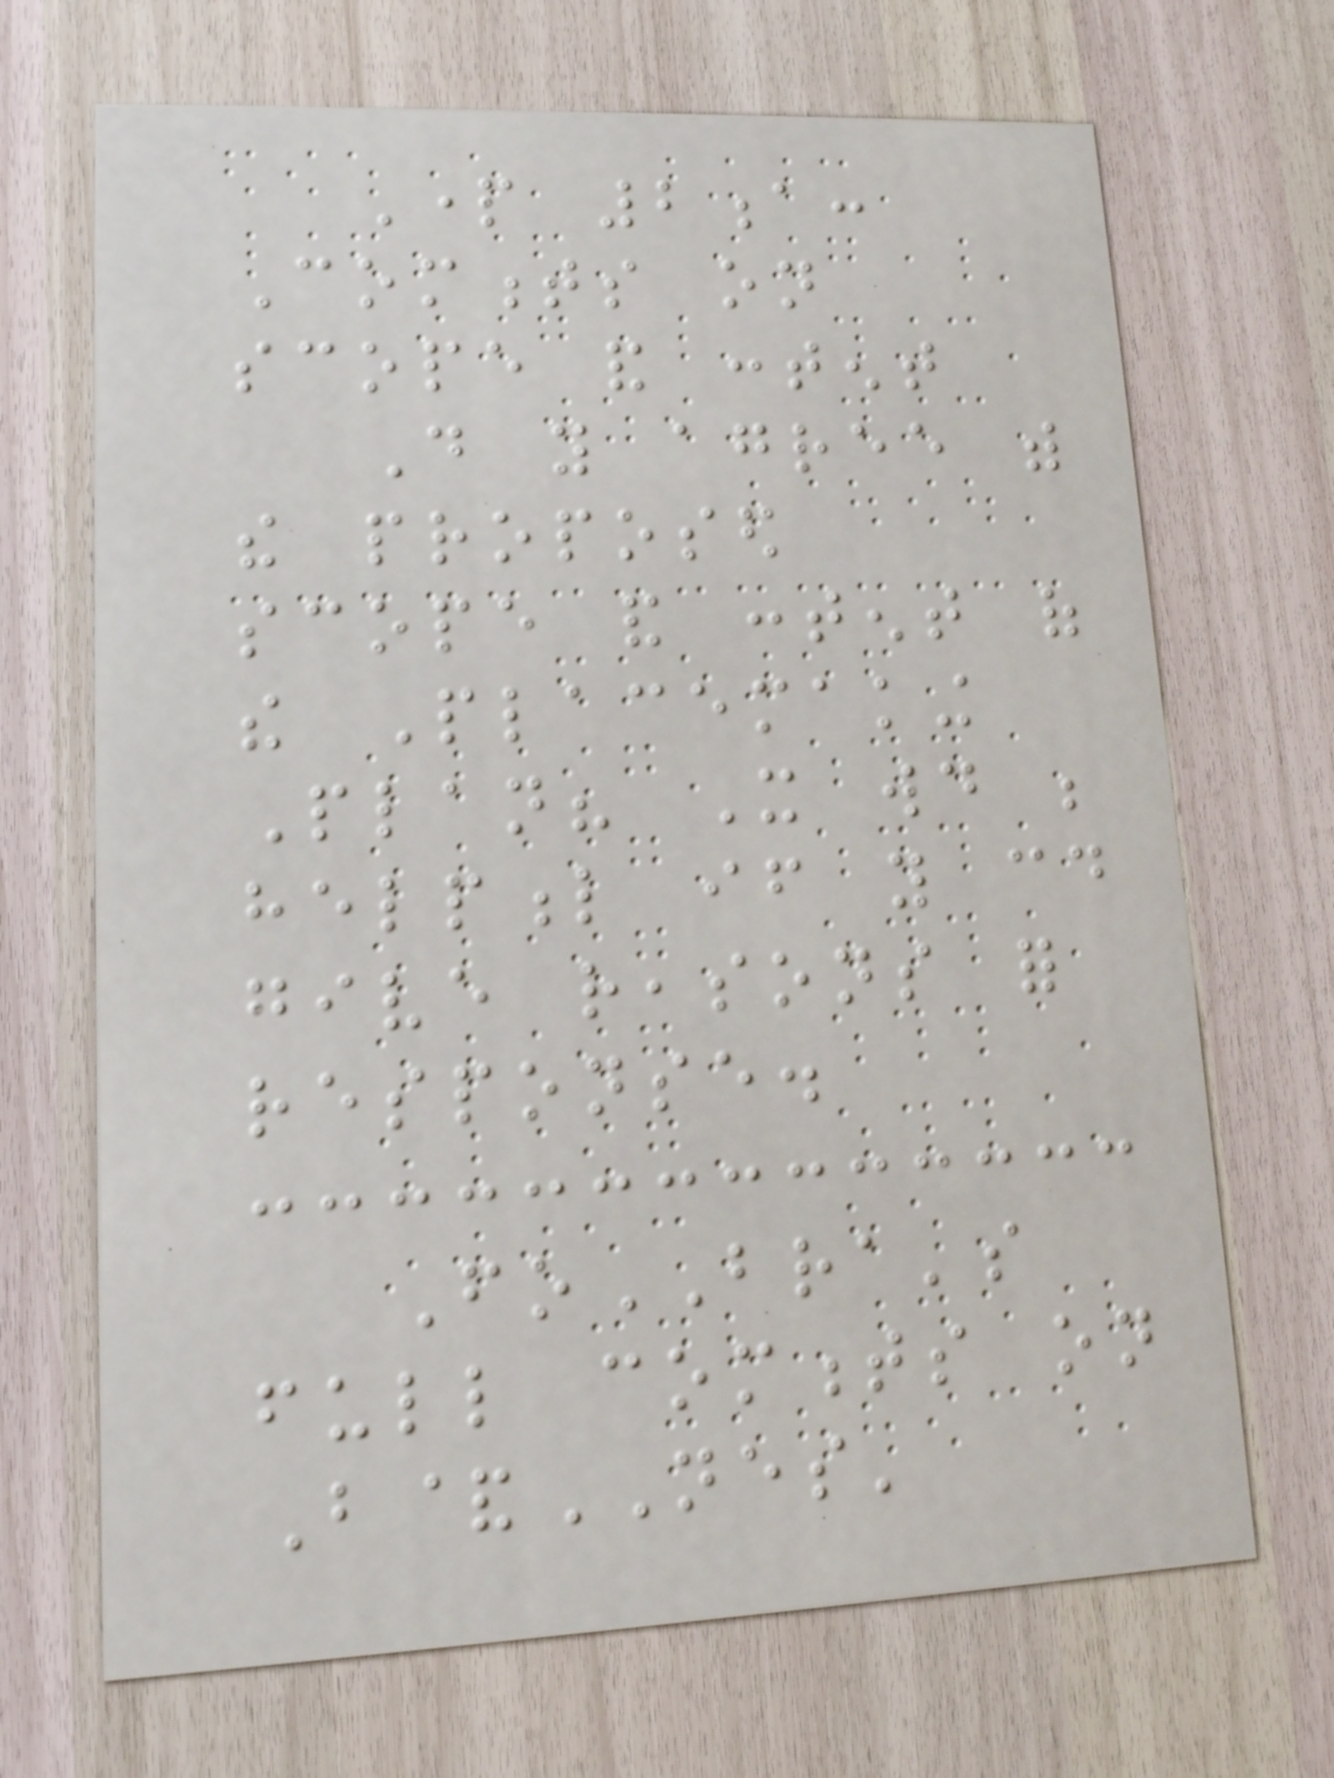Part 2a:
Comments on
scope and content
Do you agree with
the proposed
scope and content of
the Placemaking
Plan? It would be
helpful if you could
give reasons for
response.
FoBRA's
full comments on
B&NES'
